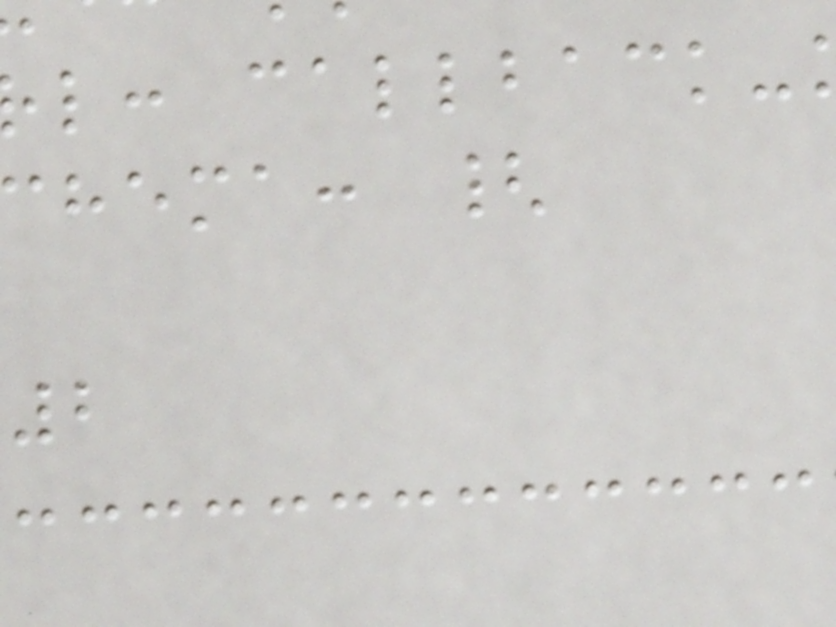l: callback-
hema: {
